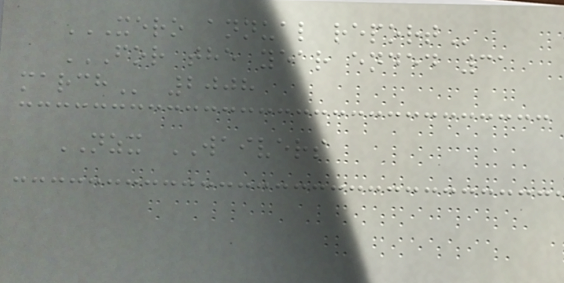XERO ANNUAL REPORT
FOR THE YEAR ENDED 31
MARCH 2008
NZX WAIVERS
